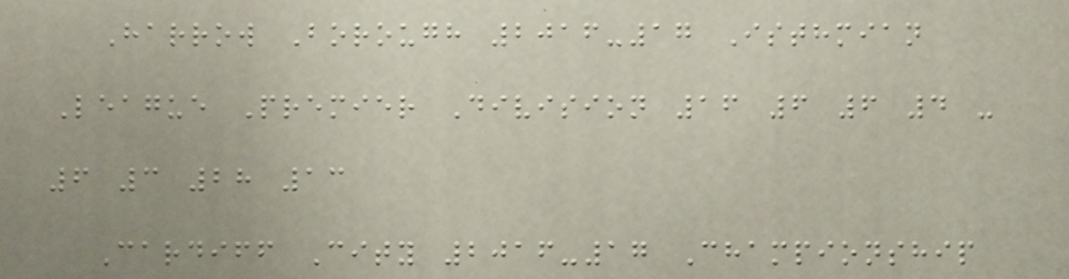Harrow Borough 2016-17 Isthmian
League Premier Division 16 6 6 4 -
6 3 28 13
Cardiff City 2016-17 Championship
